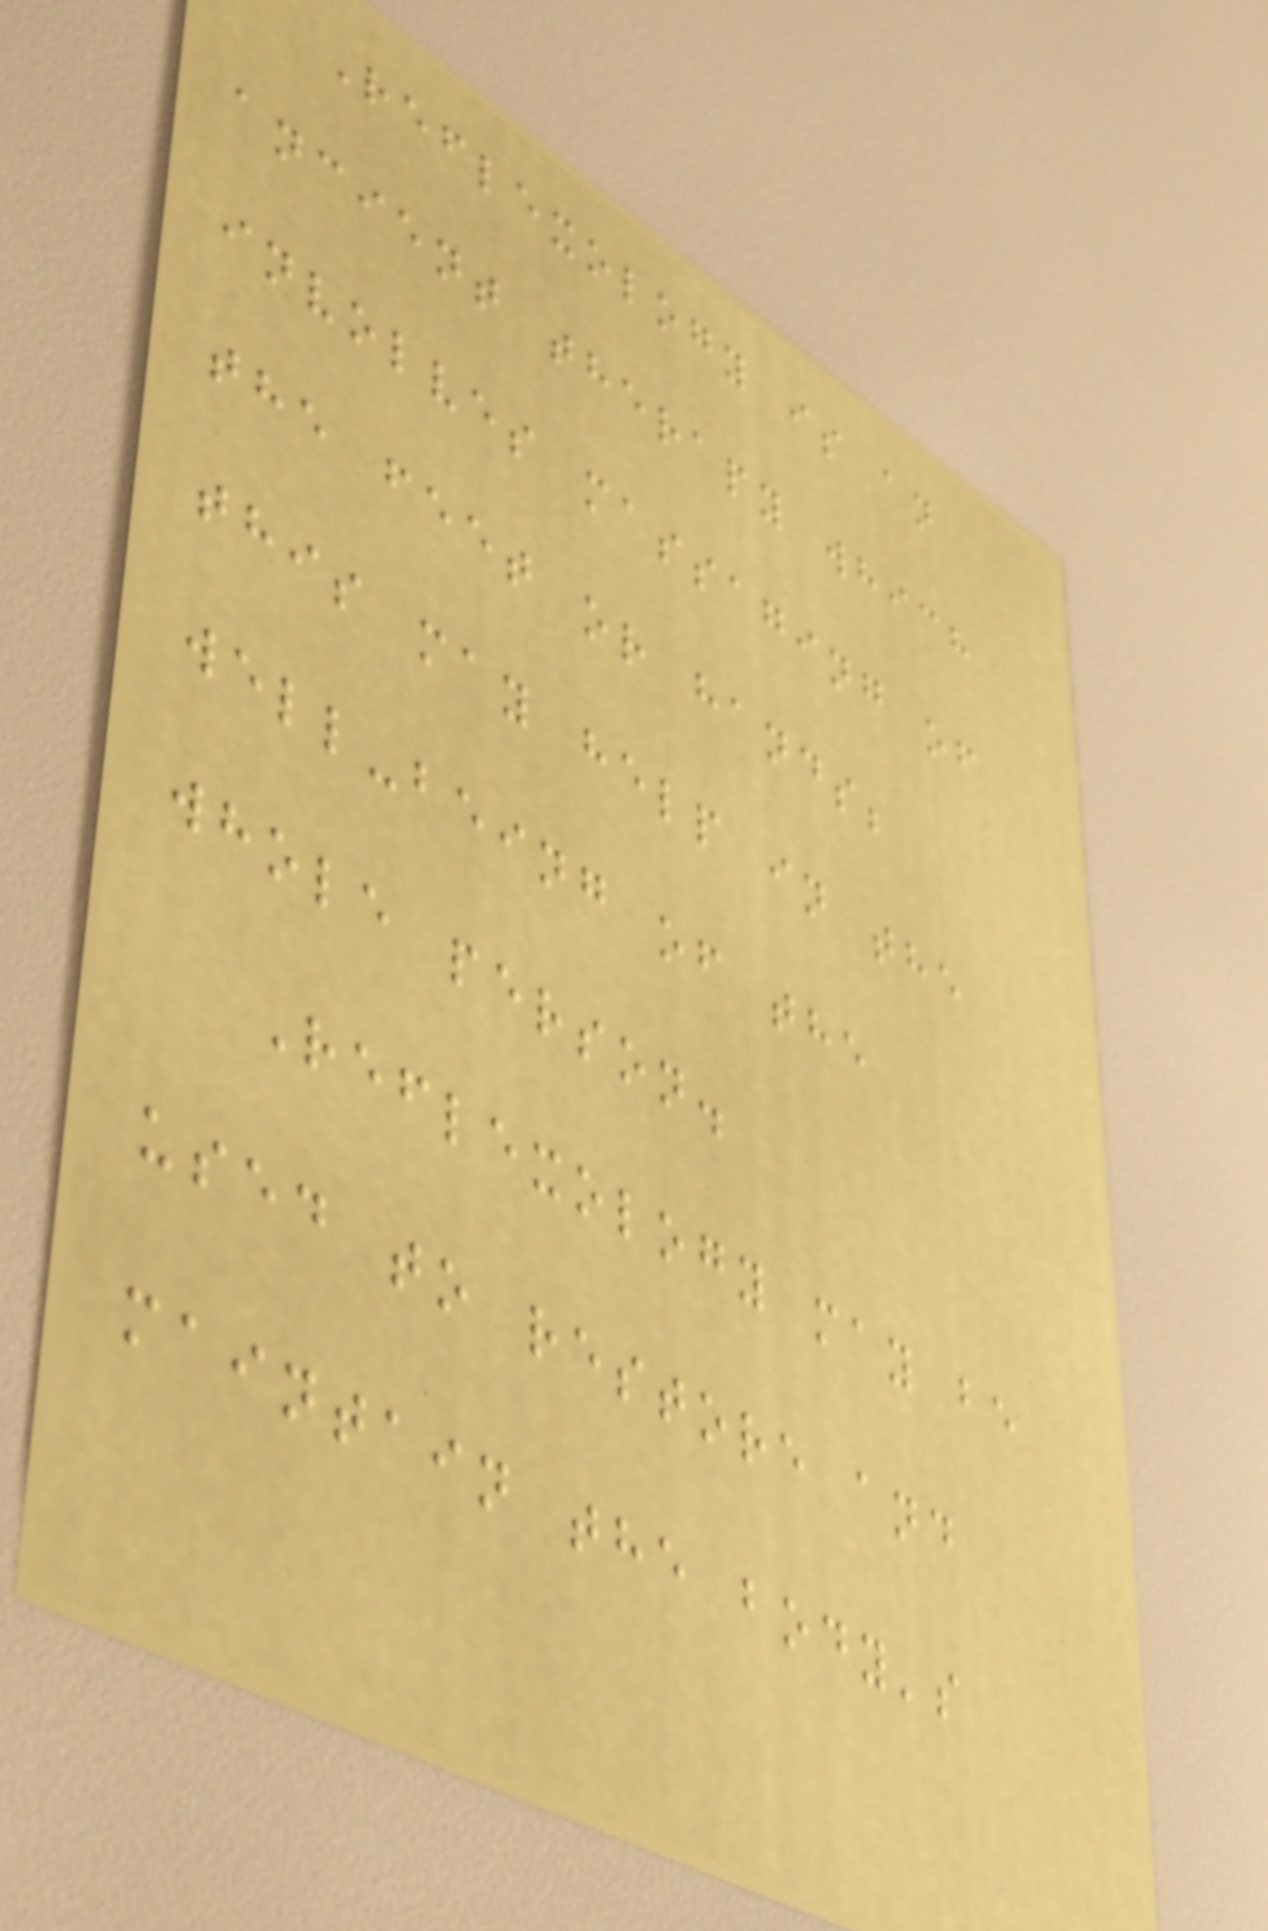Reflexology is an
ancient therapy which
involves massaging of
the feet or hands;
this may help in the
well-being of the
whole person.
Reflexology may be
used to restore and
maintain the body's
